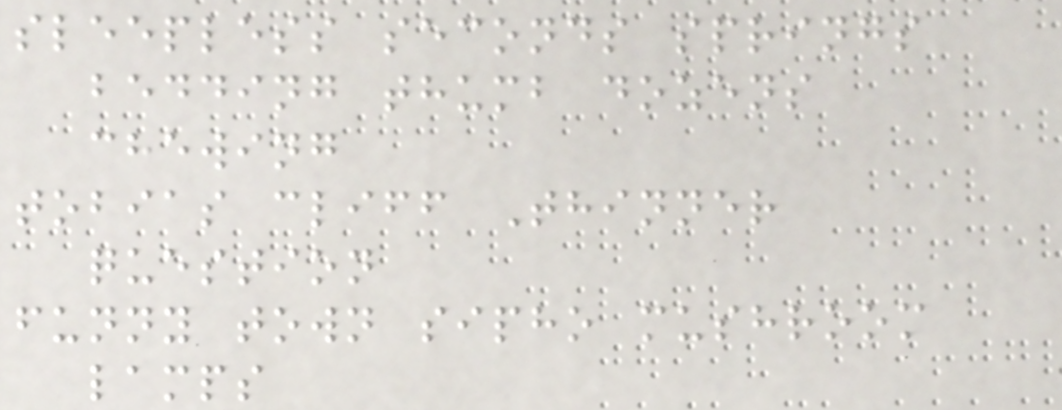sleepless seconds springs
bedding thumb dozens
chewing
tobias cliff Thinner
question
funny town sipho mushroom
lamps
